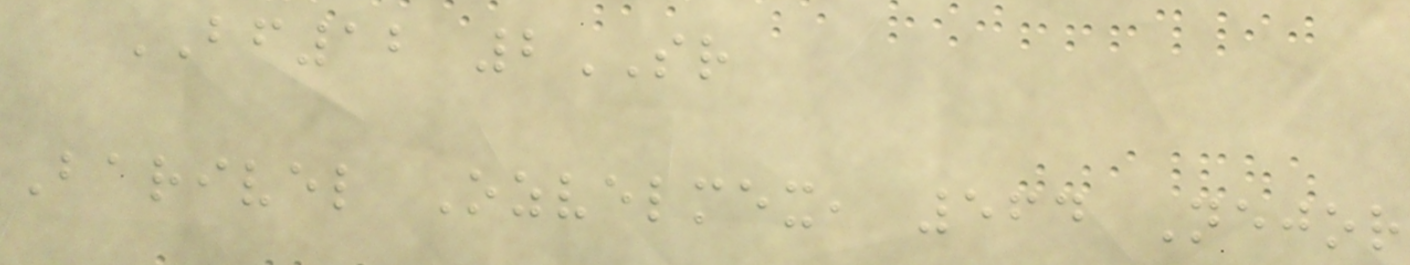BF12 2SR
Barivel Ozvelmex, 564 Nejor
